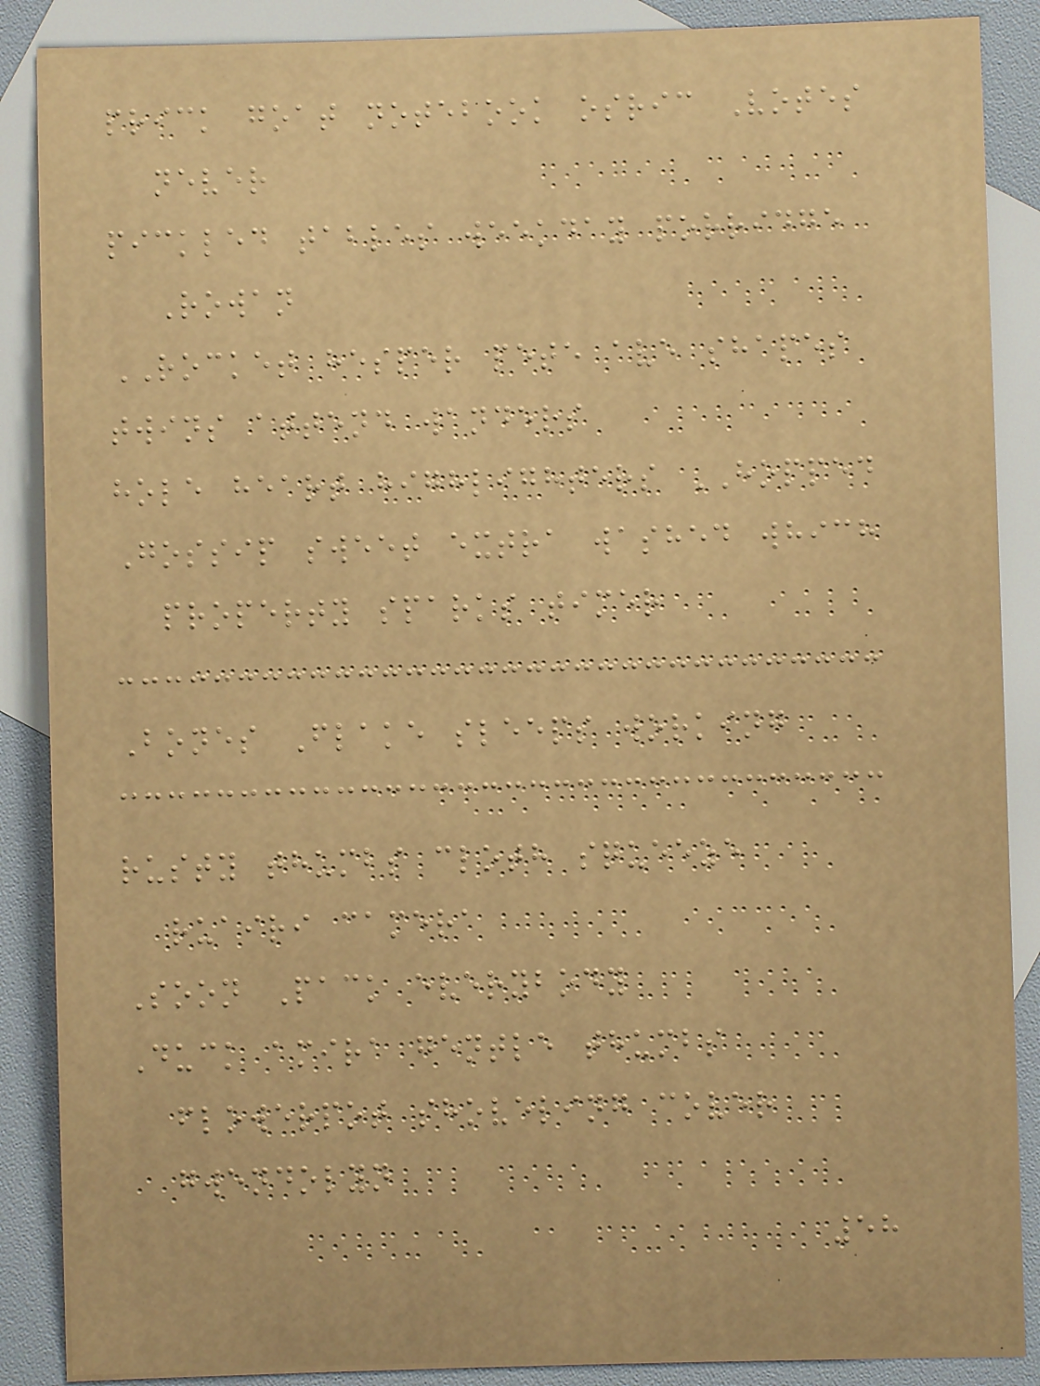prick goat notebook osric Votes
never
pickled tables weekday porridge
Rowan
ROCKET hesper pete ave shapes
twins attend wanders
hole heart highlighters HOPPED
Gossip sweet extra washed which
property sparks timer
Bones Flake sleeps working
rusty thumbs cloth squeeze
ruairi camera
Soon Pack everybody
Duck amira gentle thumbs
flowerpot shoveling cover
gwendolyn
58
